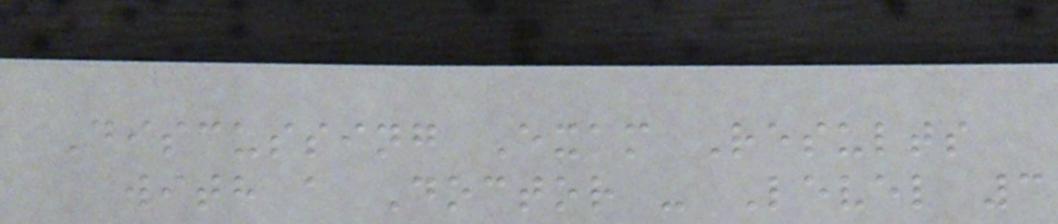Discussing Exam Results
with a Doctor - Level 3
